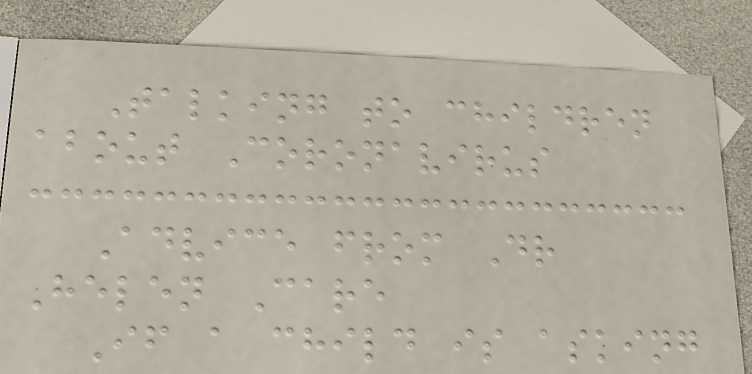Talking to children
about Coronavirus
Advice from Dr
Helen Care
If a child is asking
